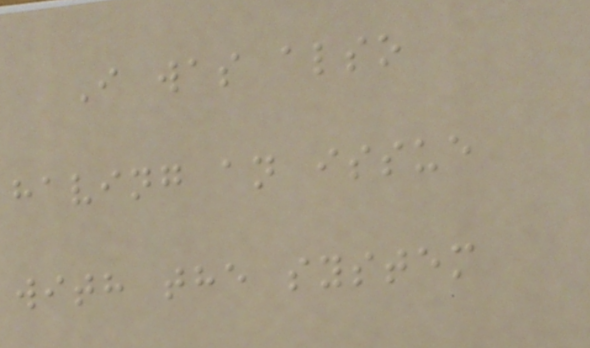I was also
having an issue
with the system
